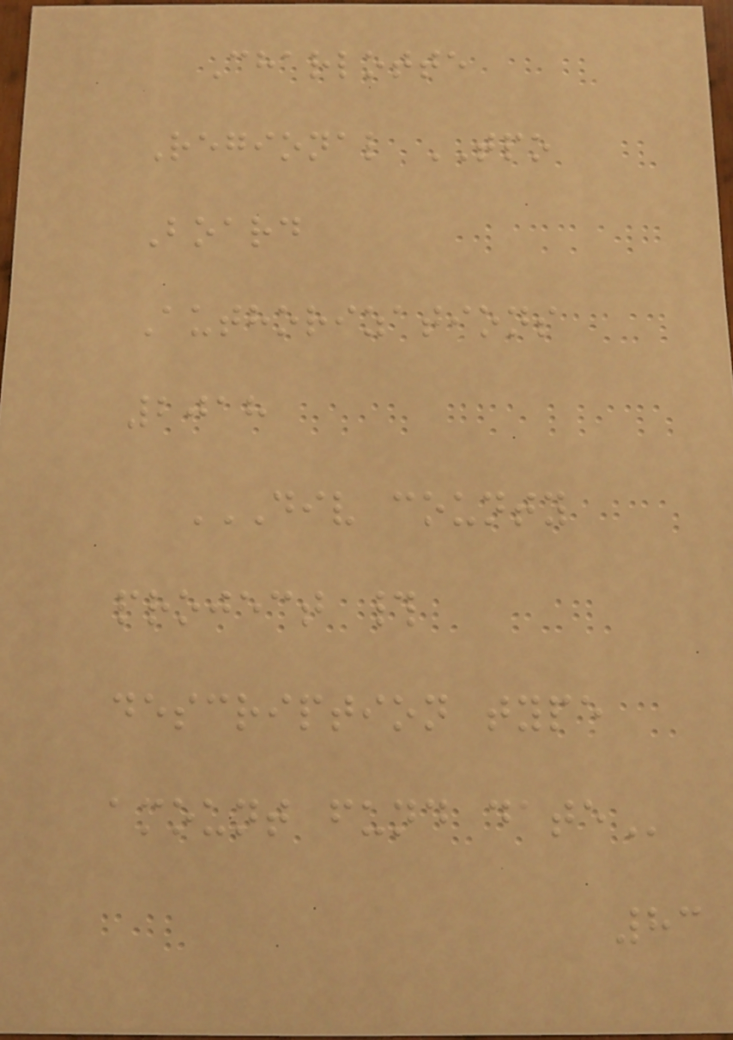Charlotte
Regional TPO
Board
Authorizations
2018
DIV COUNTY
PROJECT #
DESCRIPTION TYPE
AMOUNT FUND DATE
83
